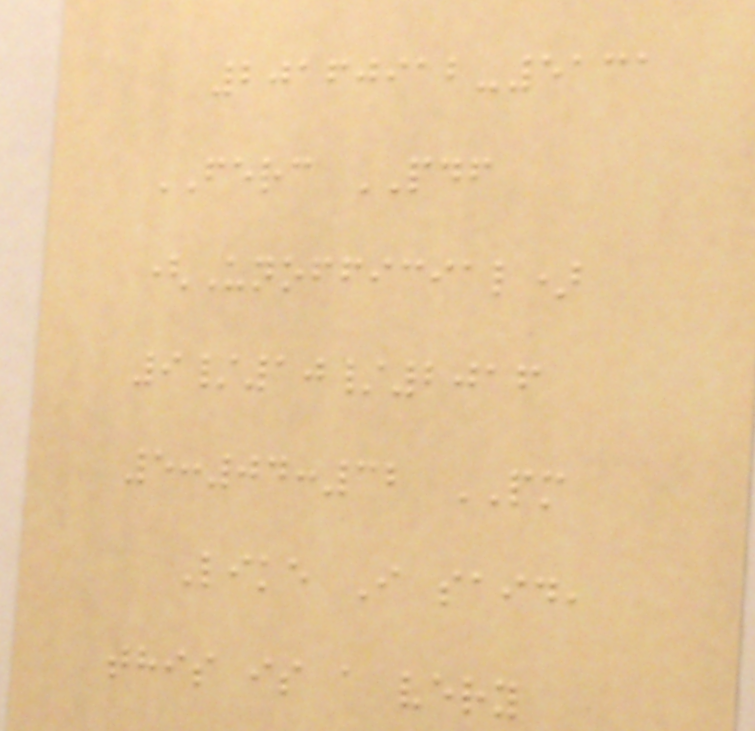20160912-5131
FERC PDF
(Unofficial)
9/10/2016
5:04:32 PM
Like I said,
this is a very
